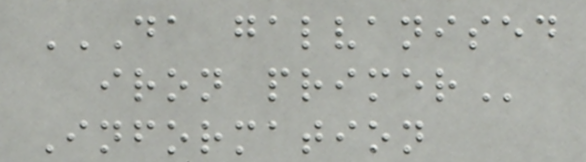DA GALVANISED
IRON PRIMER
Information
